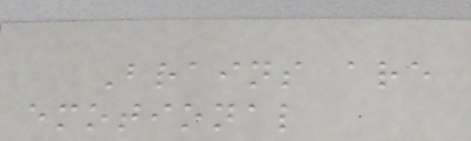Brains are
emotional
